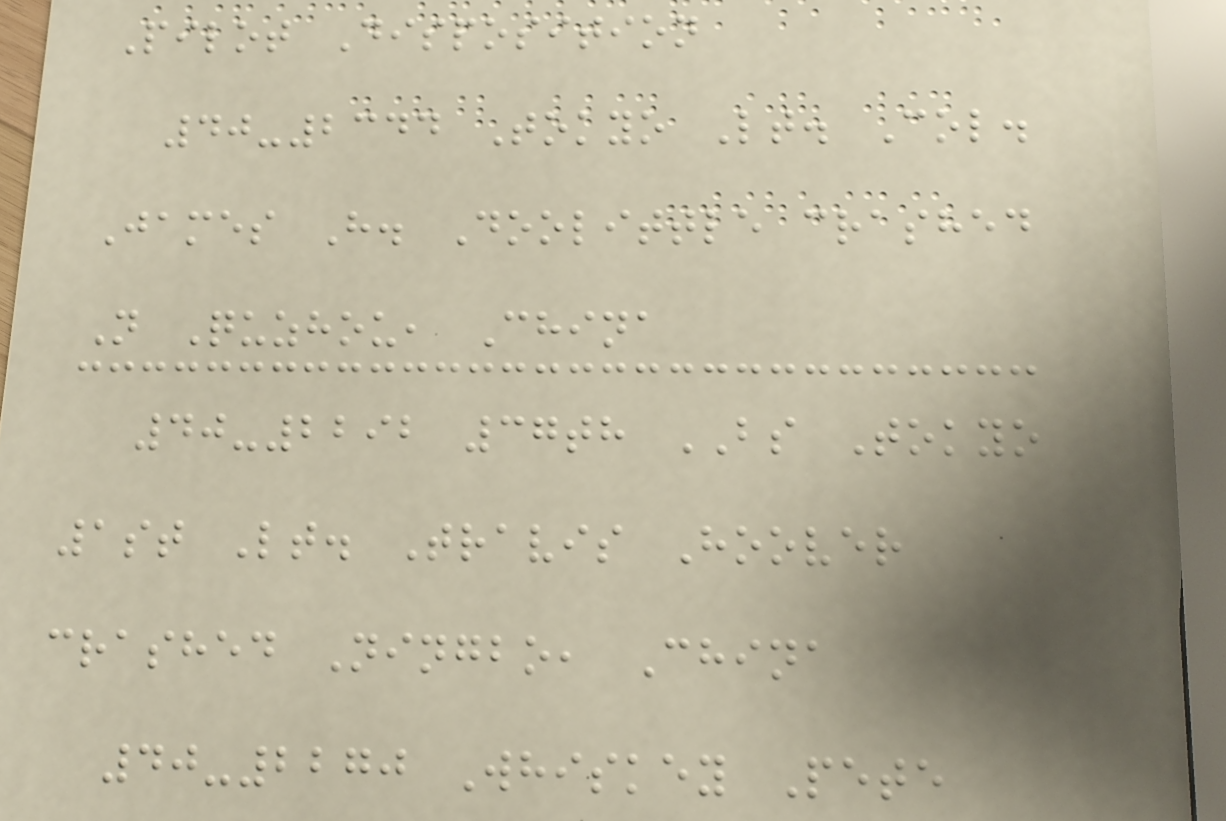Pilot Disposition
40-2344 Tokyo Lt. Col.
James H. Doolittle crashed
N Quzhou, China
40-2292 37th BS Tokyo
1st Lt. Travis Hoover
crashed Ningbo, China
40-2270 Whiskey Pete
